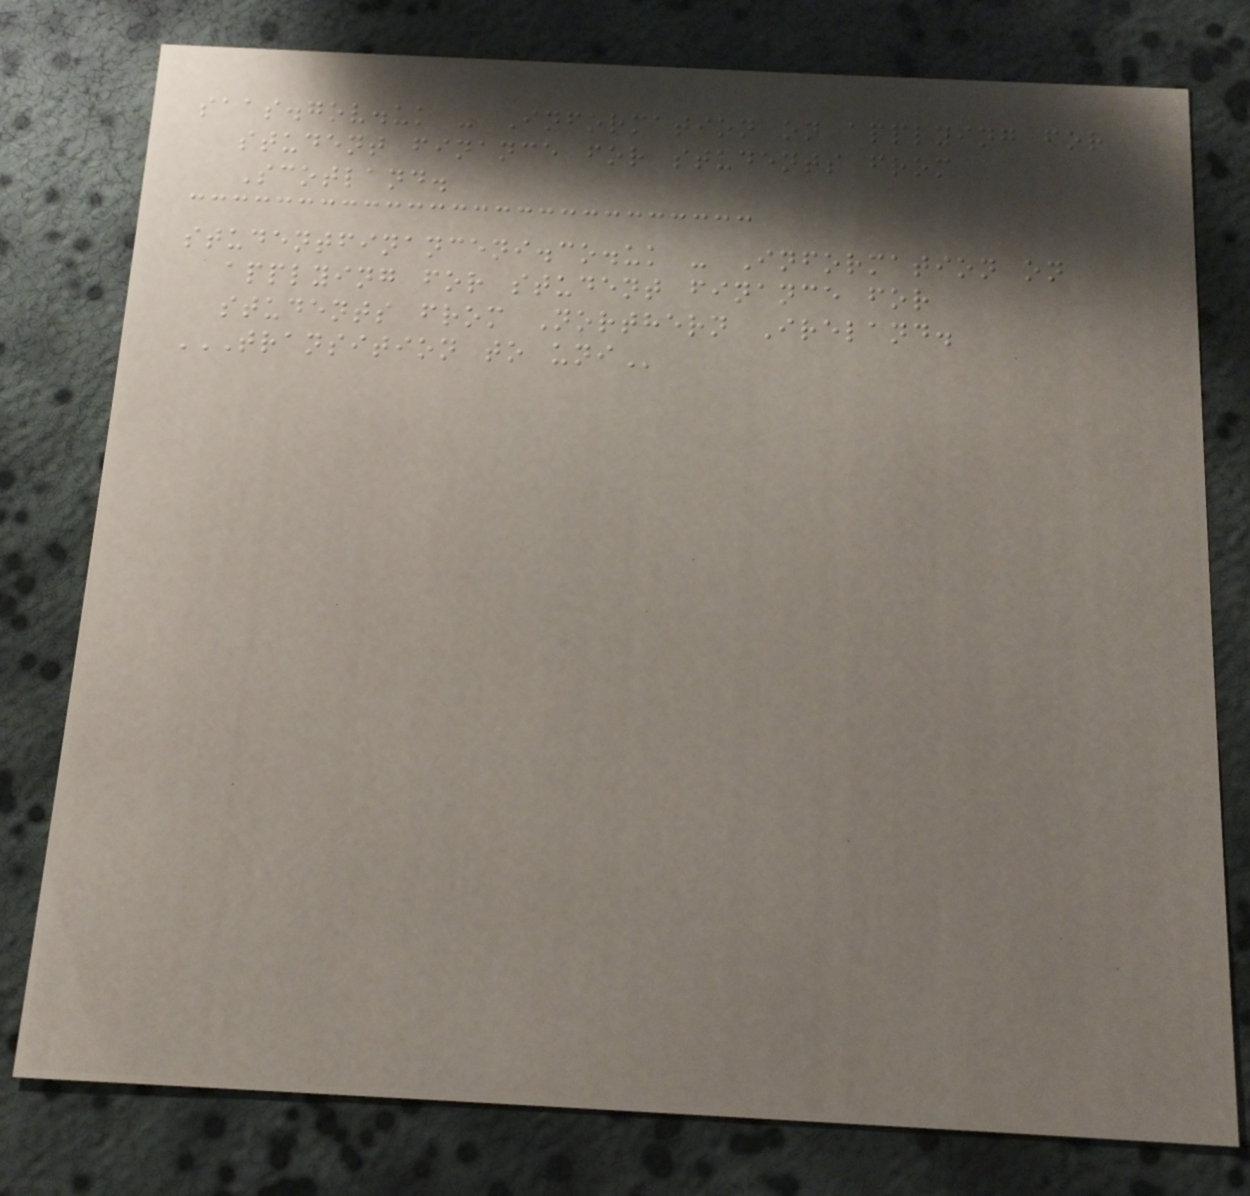saas.gov.uk - Information on applying for
student finance for students from
Scotland.
studentfinanceni.co.uk - Information on
applying for student finance for
students from Northern Ireland.
TRANSITION TO UNI
